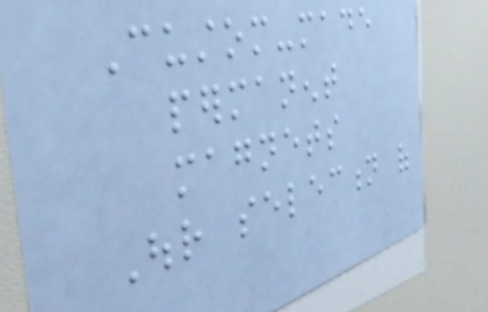Custom-made
permanent
magnets
Our selection of
